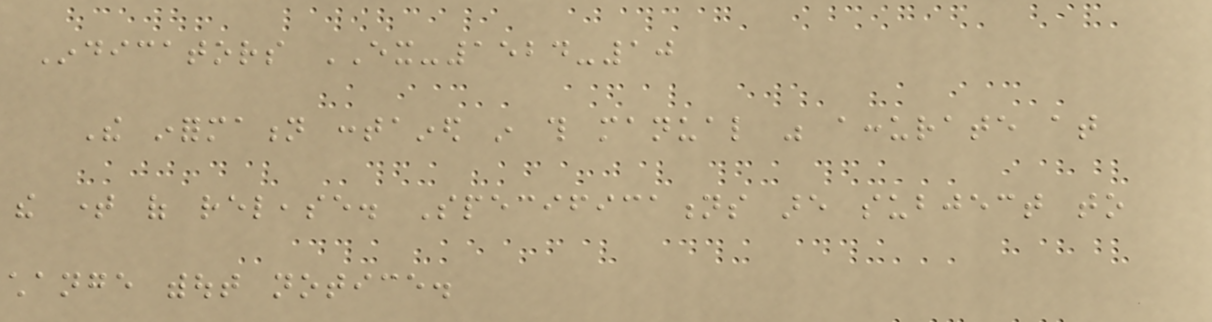Indicators EX-1524-10
The information contained in this manual was accurate at
the time of release. Specifications are subject to
change without notice.
